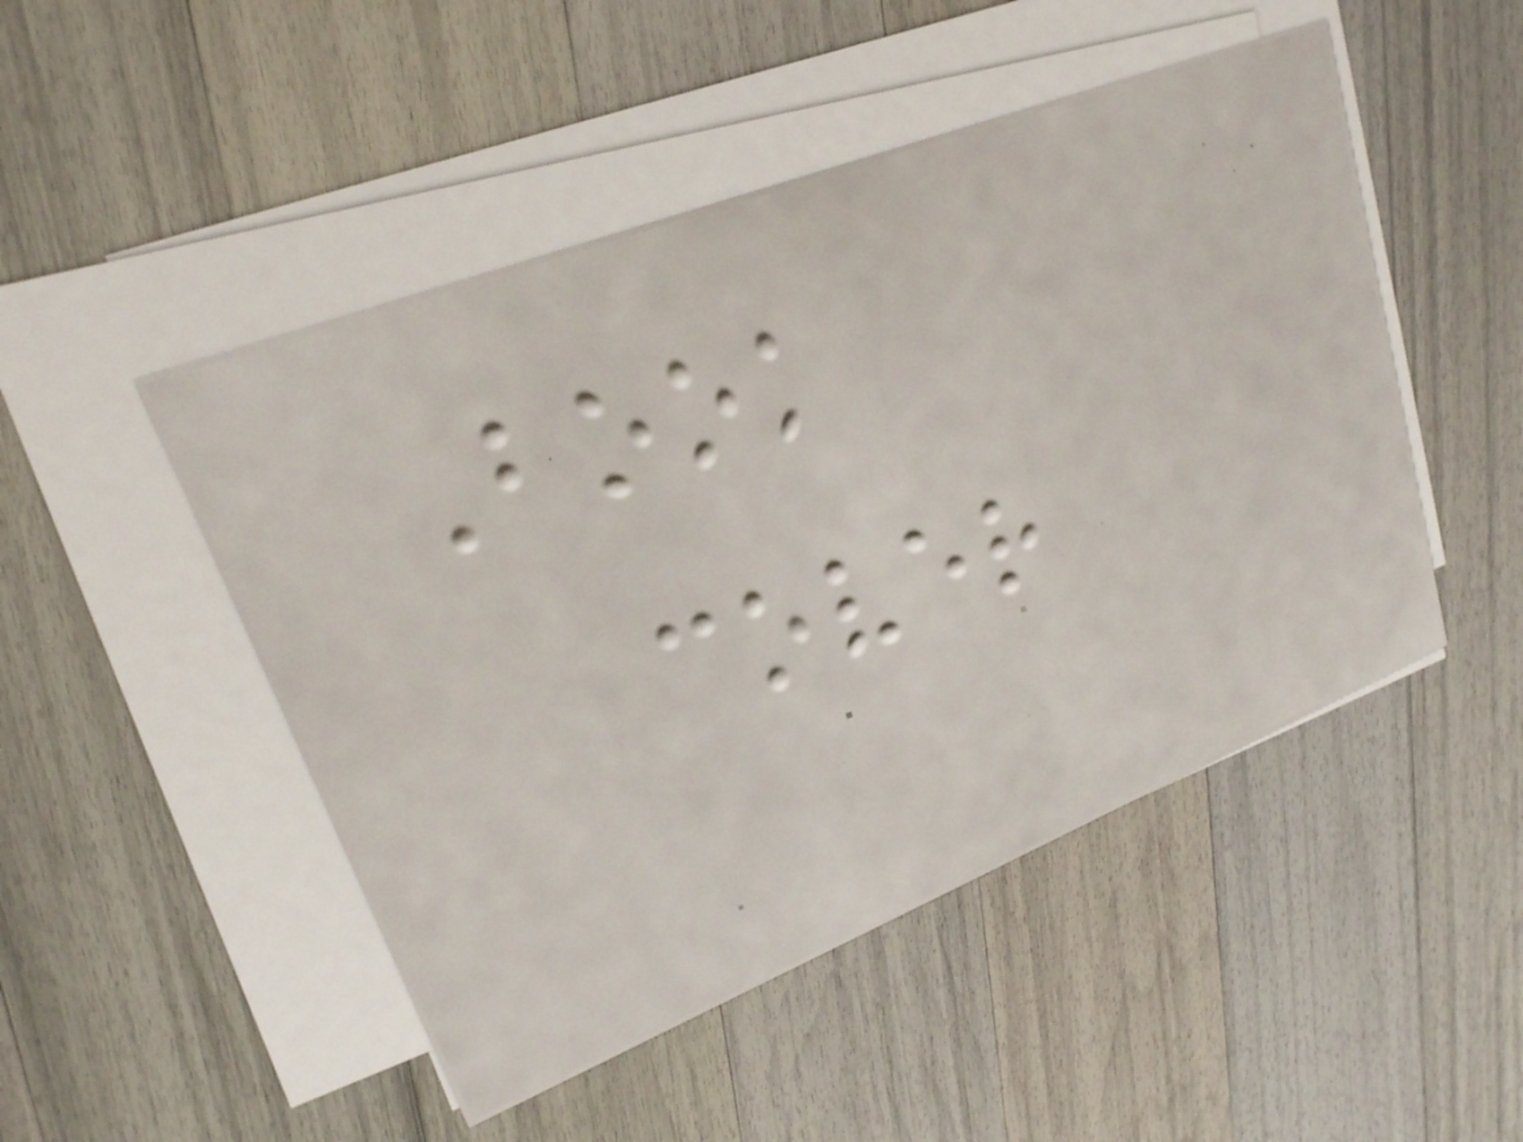Book
cover
